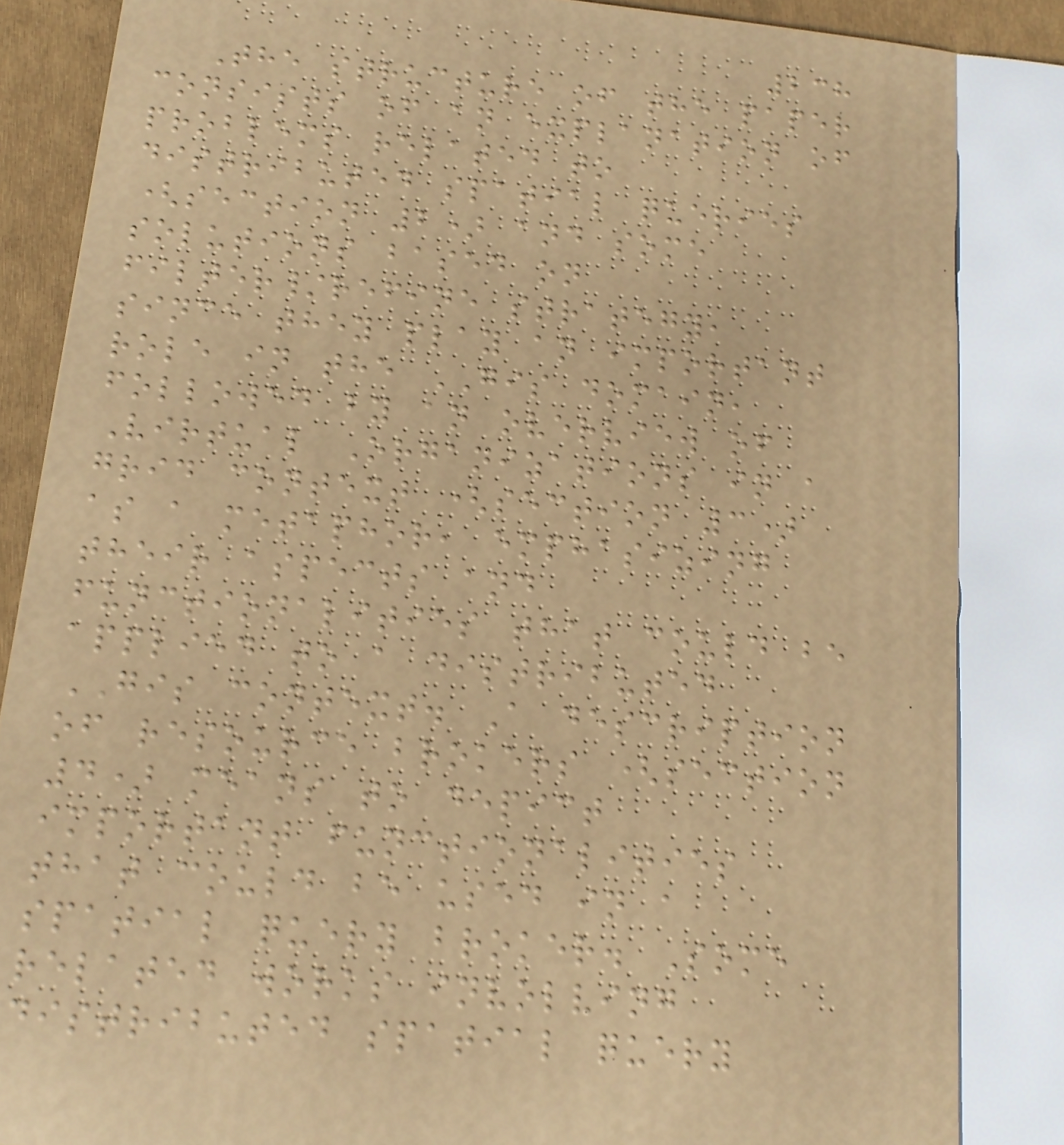238
The structure of the paper
consists of an explanation of
problems related to
distributed spatial queries
(section 2) and some
solutions based on
filter/refine strategy,
since they play an important
role in the GIS domain,
followed by an overview of
Virtual Organizations in a
grid context (section 3)
as a metaphor, emphasizing
their aspects and
functionalities that could be
applied to a distributed
GIS context. A description
of resource brokers (section
4) means to depict
important functionalities
that could be used in a
spatial query broker. Some
related works involving
distributed spatial query
